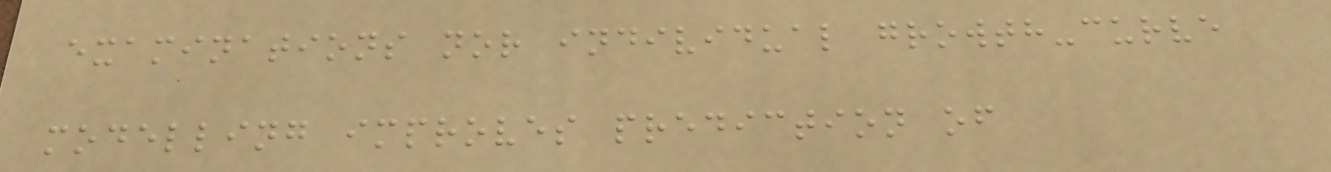examinations nor individual growth-curve
modelling improves prediction of
